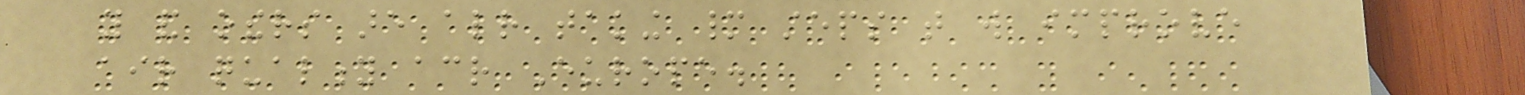you and others are already taking many steps that will improve
air quality across Europe.
